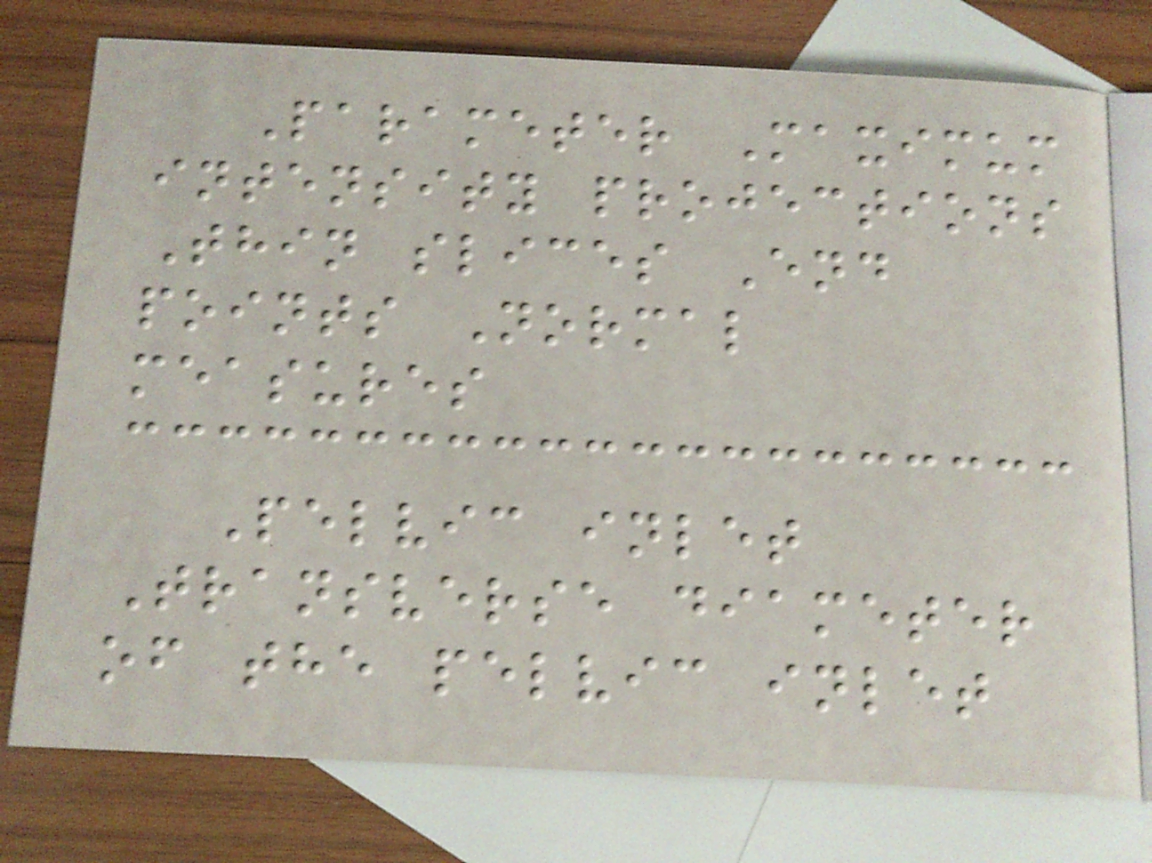Parameter Maximum
intensity projections
Thin slices End
points Normal
measures
Pelvic inlet
Transverse diameter
of the pelvic inlet
